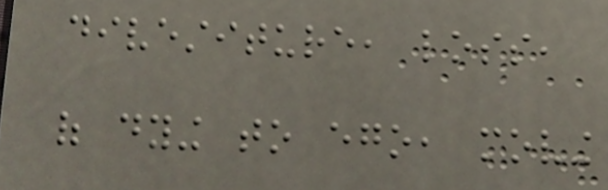divestiture, loss,
of dying to ego, moving
